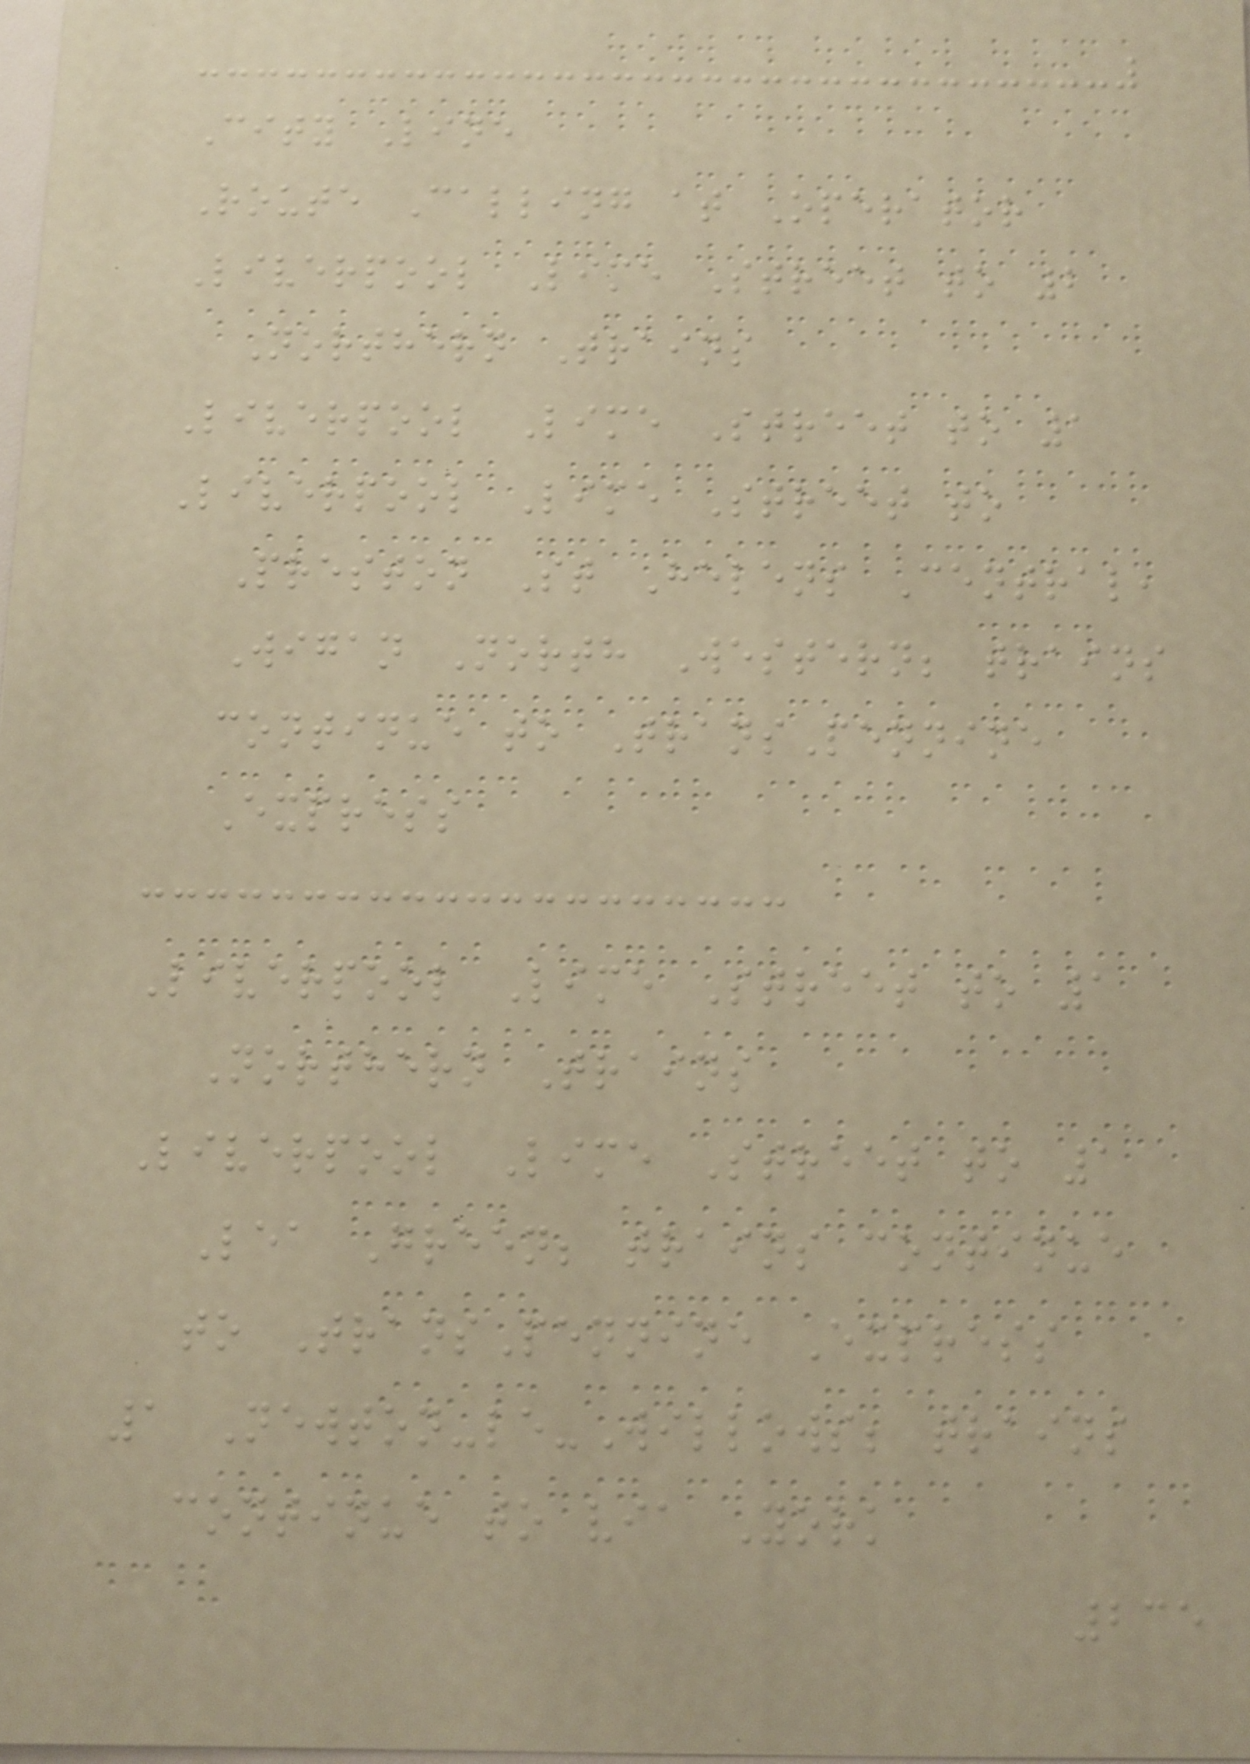City Line
Route Calling at Operator
Liverpool Lime Street to 2
Northern Trains
Liverpool Lime Street to 1
Liverpool Lime Street to
Preston St Helens Central,
Wigan North Western; trains
continue to TransPennine
Express
Liverpool Lime Street to 1
Northern Trains
Liverpool Lime Street to 1
Lea Green; trains continue
to TransPennine Express
1 Newton-le-Willows; trains
continue to via York
235
